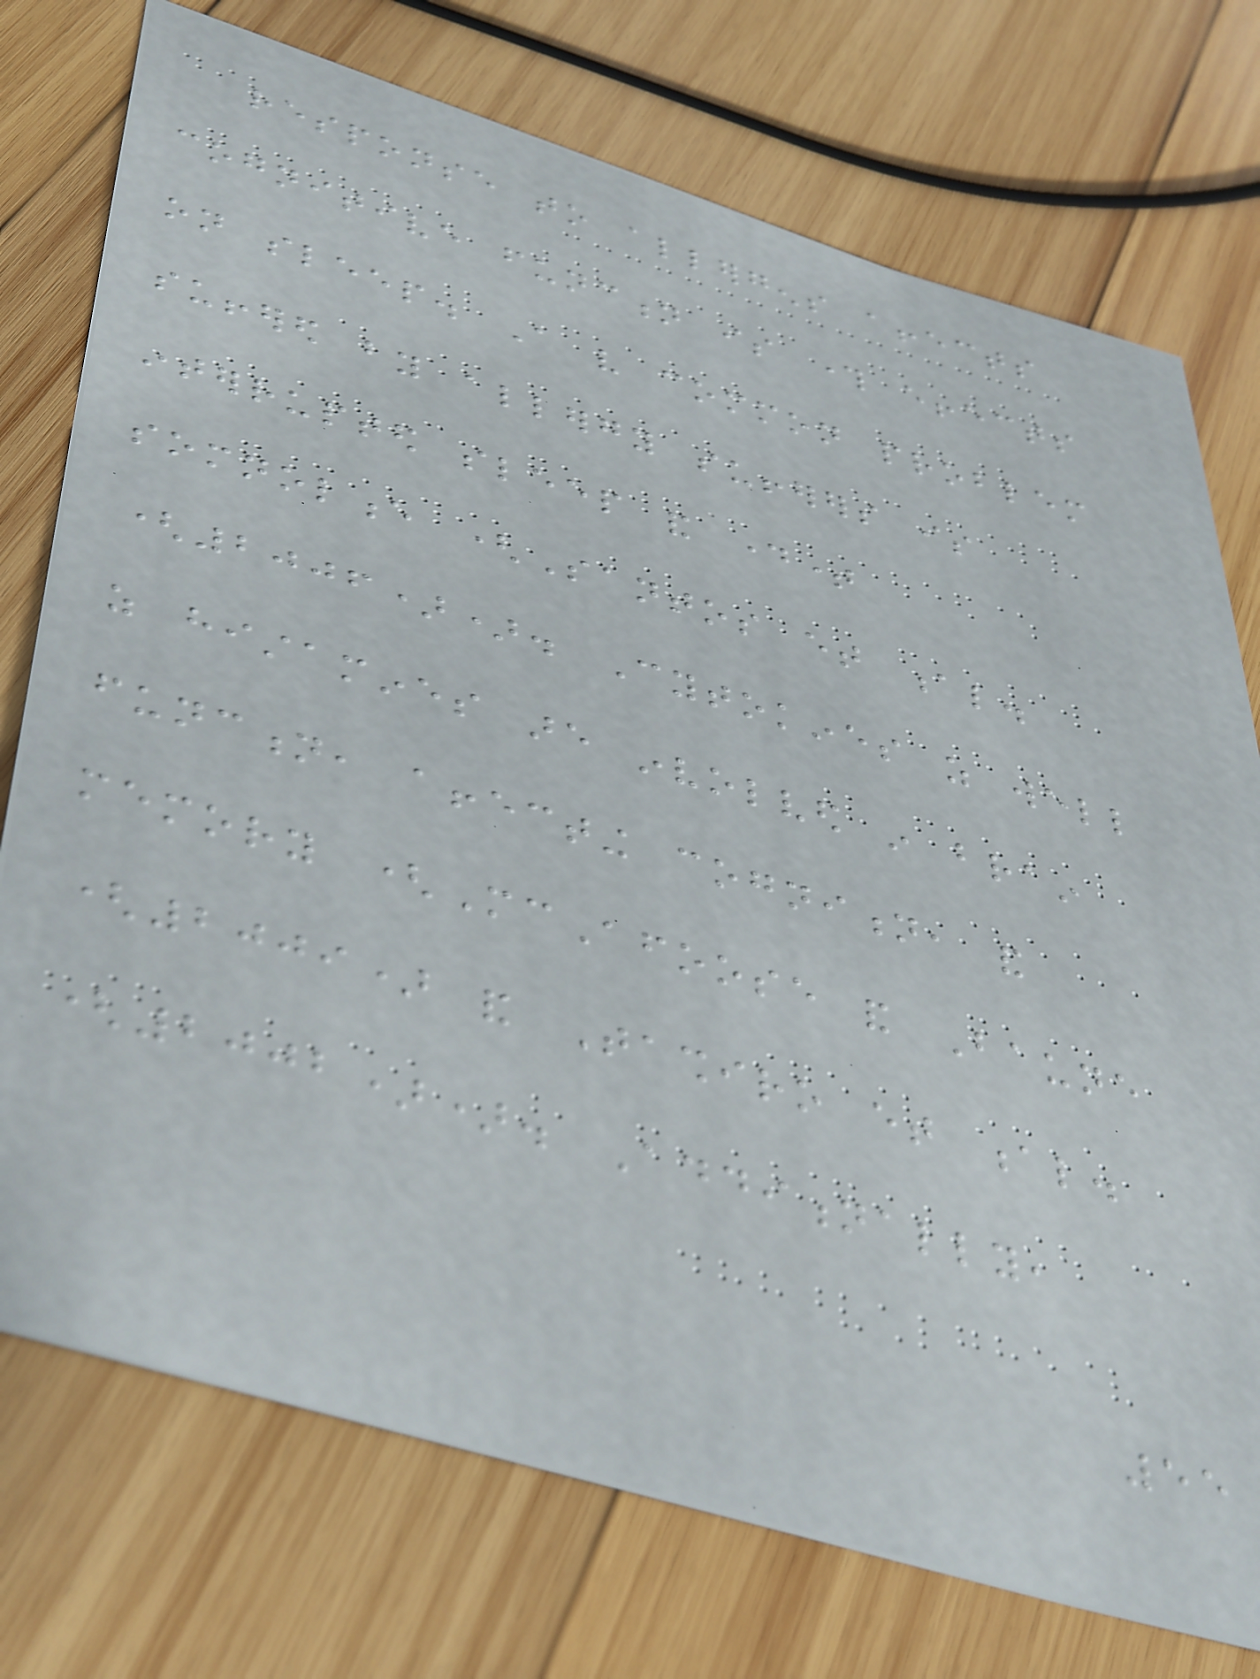response to allergens affects
cognitive function is through effects
on sleep. A very common problem
suffered by allergy sufferers is
interrupted sleep and daytime
somnolence (Santos et al.
(2006)). Cytokines as well
as histamines are involved in brain
function, affecting cognition, and
memory (McAfoose and Baune
(2009) and Tashiro et al.
(2002)). Additionally,
55
